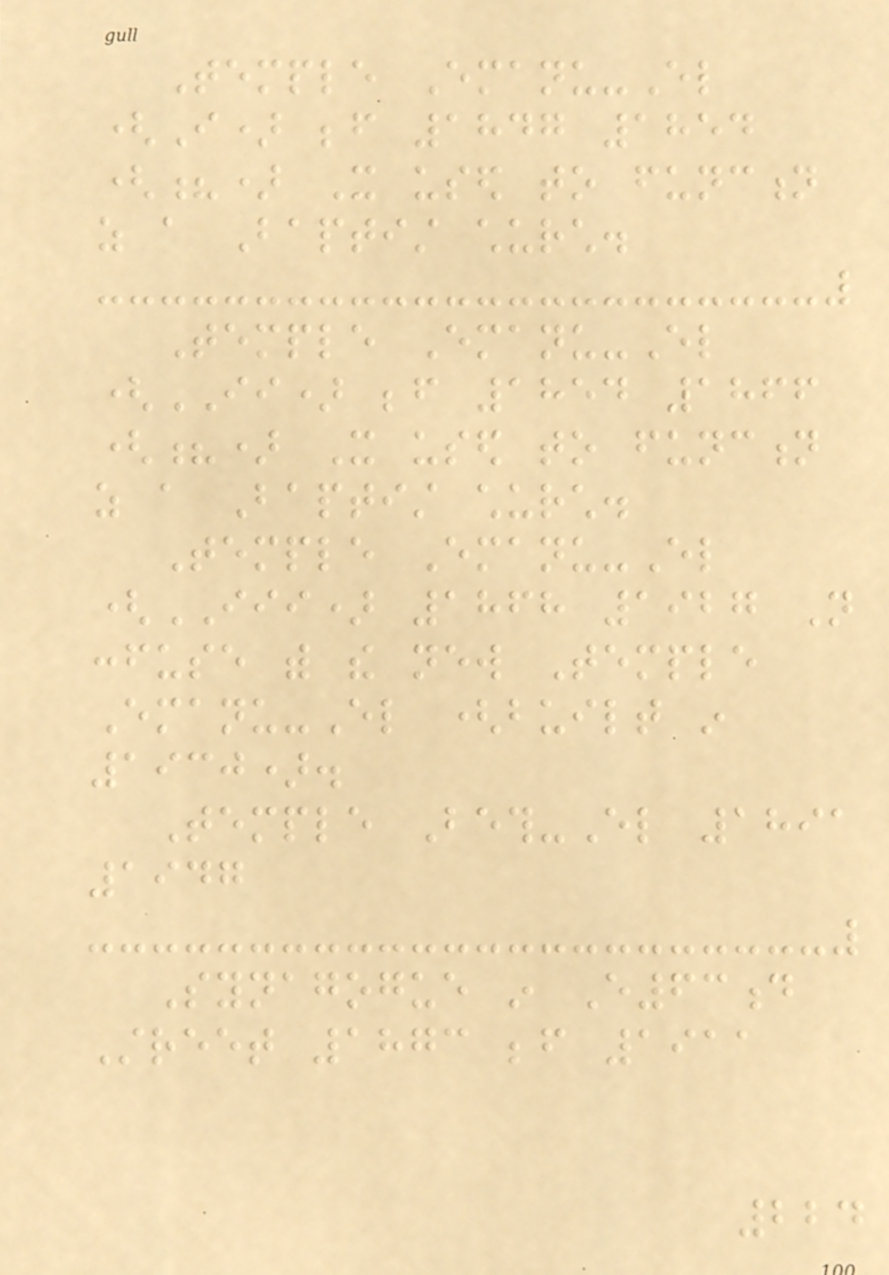Temple Emanu-El
(I) before 1847 1854
(?) It used to function
as a Baptist church.
Temple Emanu-El
(II) before 1854 1866
(?) It used to function
as a Baptist church.
Temple Emanu-El
(III) 1868 1927 Not
confuse with the new Temple
Emanu-El (built in
1930).
Temple Beth-El 1891
1947
Synagogue in E63d
Street 1873 before 1911
224
